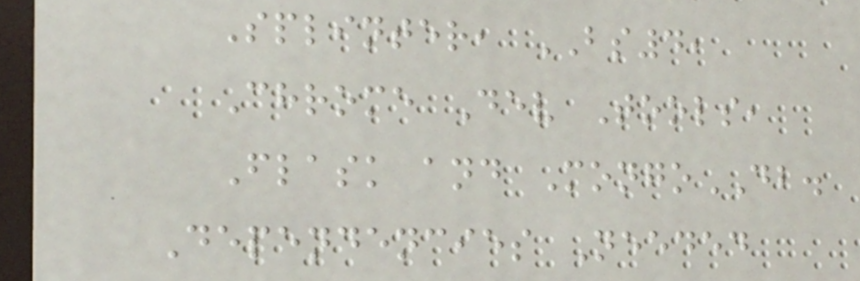Splinter, BS4,
Chrome Dev Tools,
Flask and MongoDB.
Dependencies Needed
